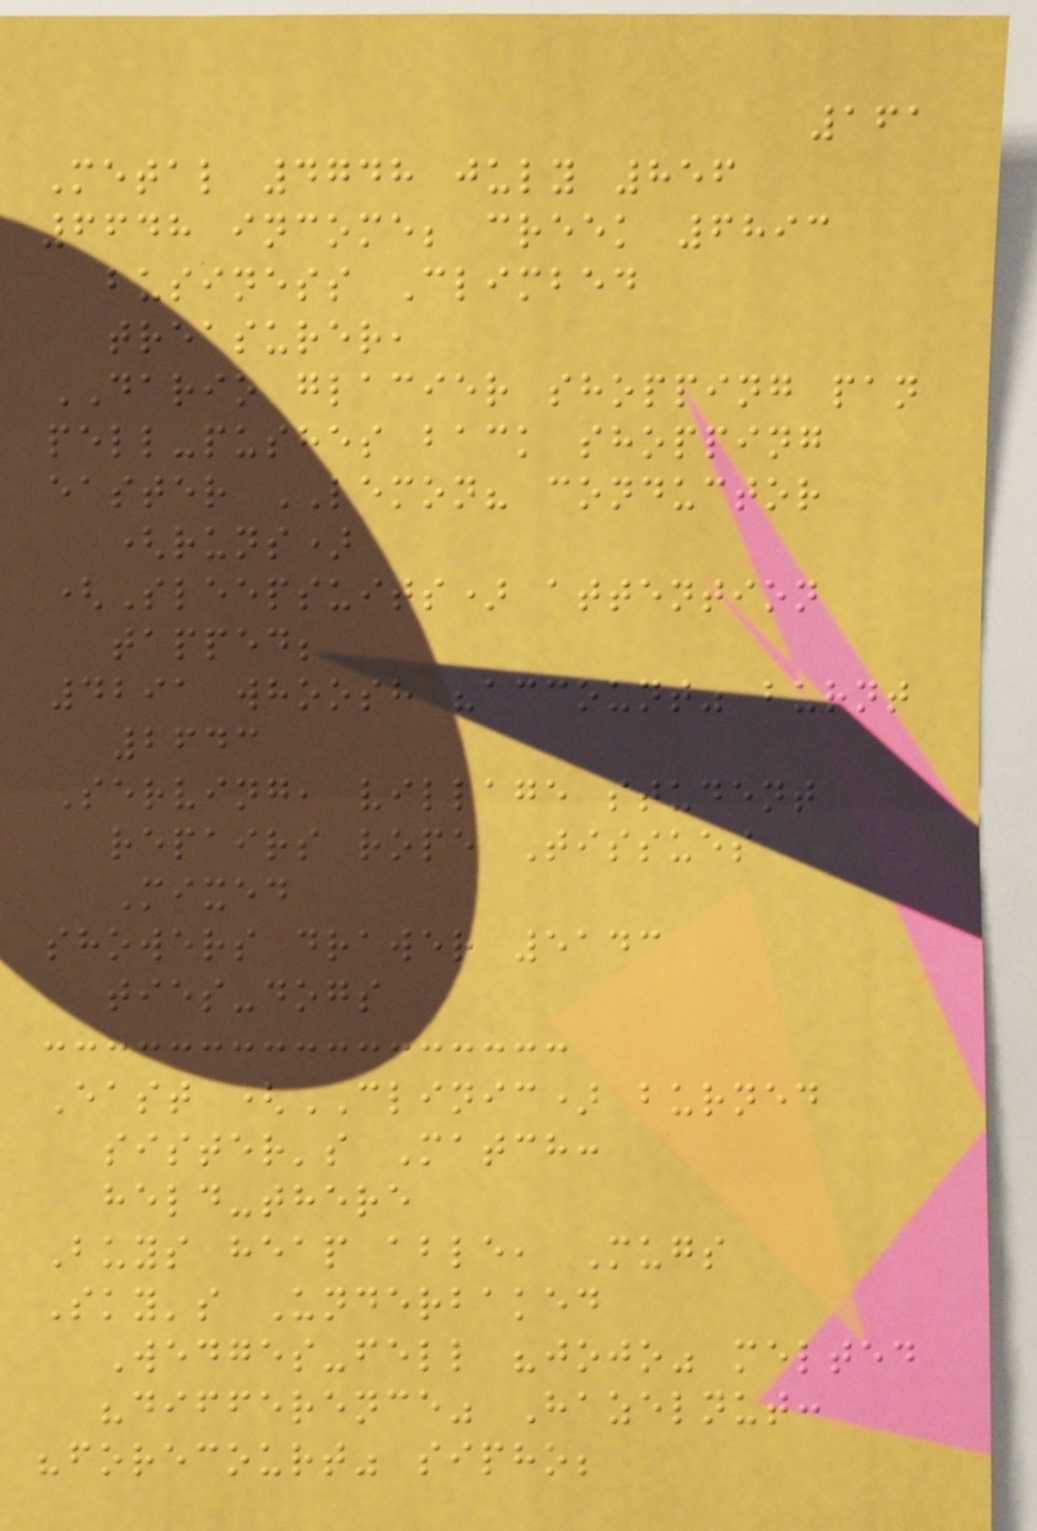161
Metal 4748 july 856
6648 income; creek 6893
business Climbed
treasurer,
DARIO glacier shopping pan
pell-pushes back shopping
easter LEMON? conductor
(runs)
(Sleepsuits) attention
tapped;
4291 whoosh "account" burnt
2643
Serving, village student
repairs rope Tissues
Mixed
showers drawer 5143
ties-dogs
East (CLINIC) burned
sister's Match:
held-there
Buys heap able, Mugs
Sky's Underbaked
Wedges-fell "jojo" melted
"difference" Hazelnut:
"forecourt" sipho;
